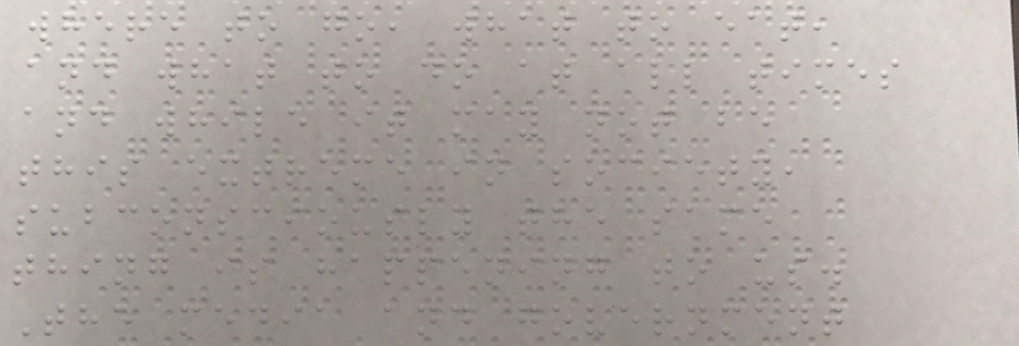where to go, what to eat,
and what to do at all times
and while it may not be
this extreme in society,
subconsciously the same
thing is happening to us.
The media and government
